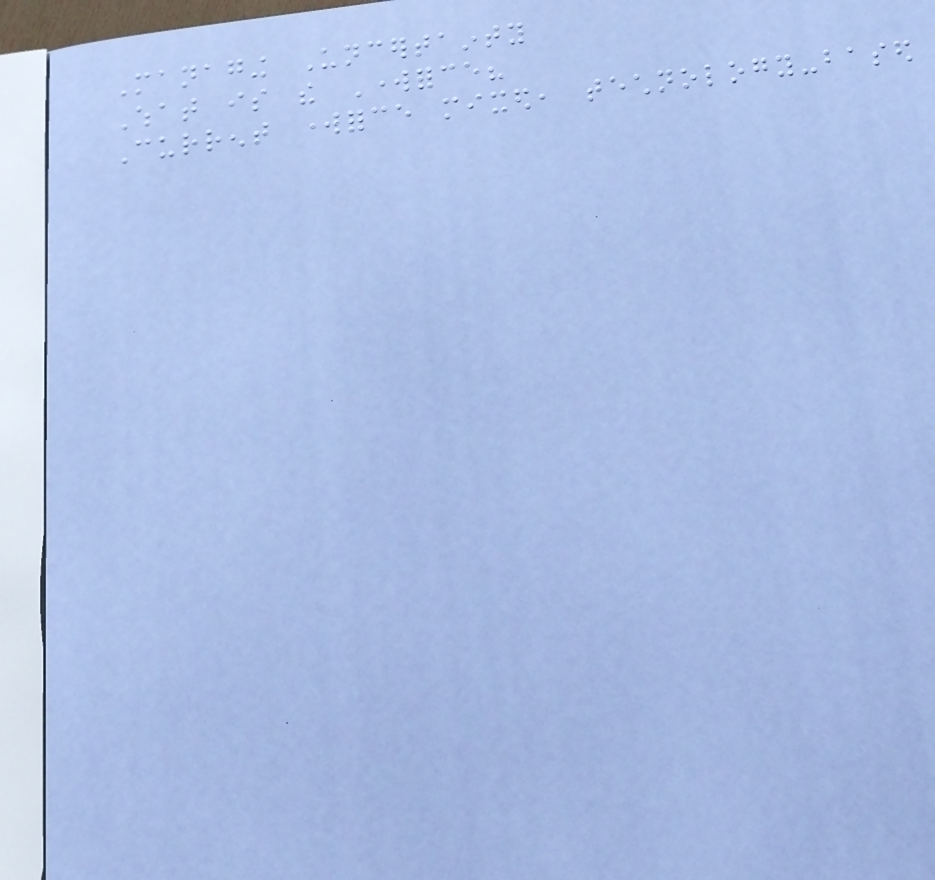Managing Uncertainty
What is the Workforce?
Current workforce mixed, technology-based
